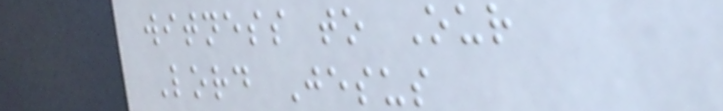witness to Our
Lord Jesus
